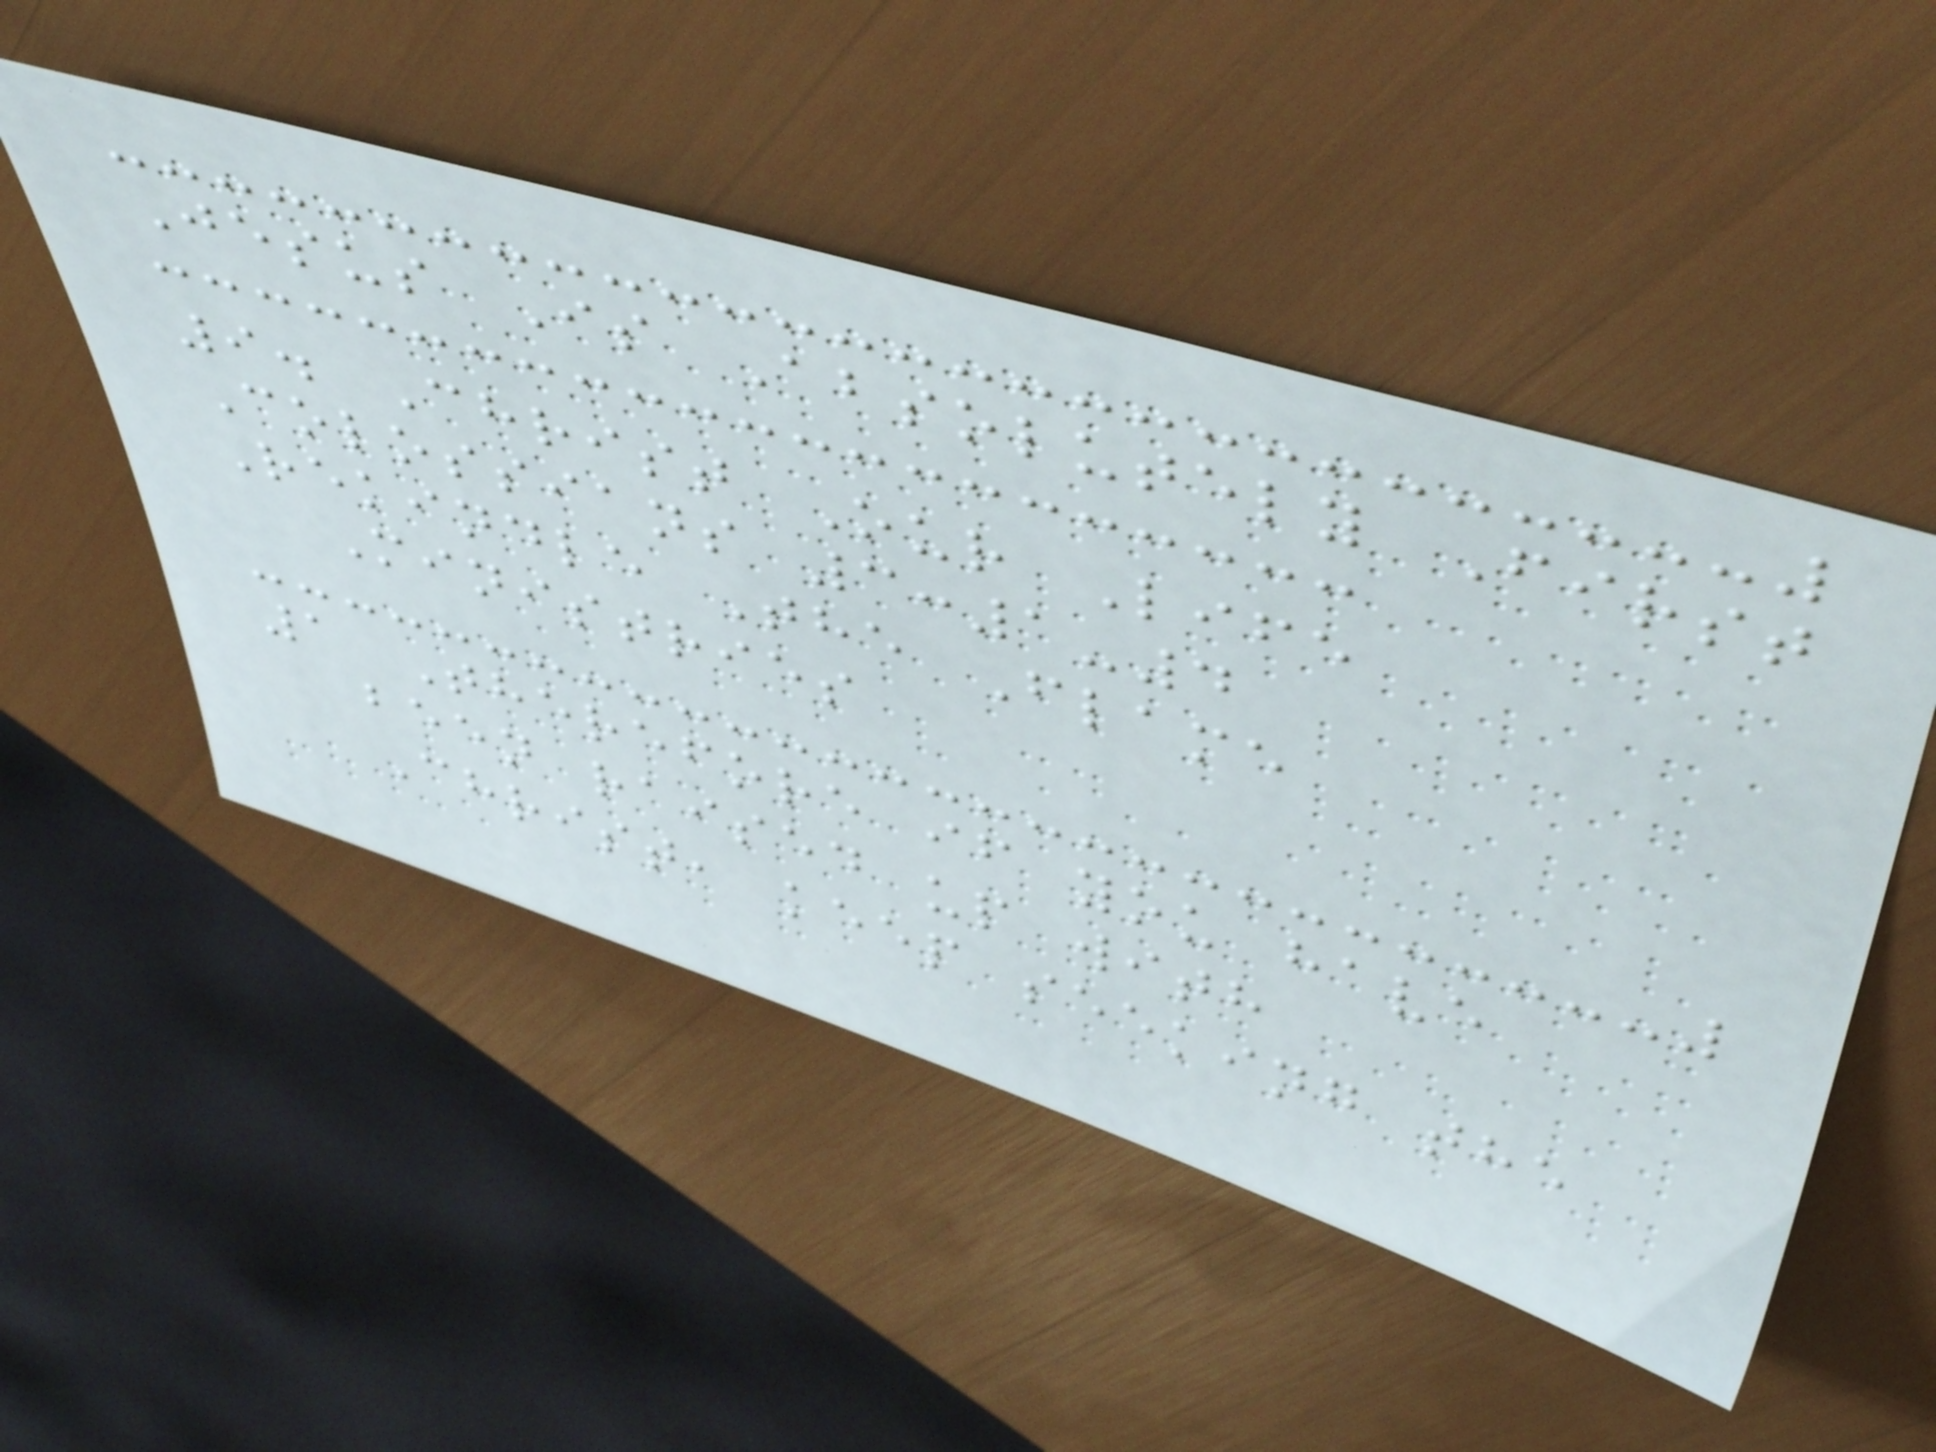Jesus Is Absolutely First
9. Christ Our Life
Colossians 3:1-4
Rekindle The Flame
Ministries
1 Therefore if you have
been raised up with
Christ, keep seeking the
